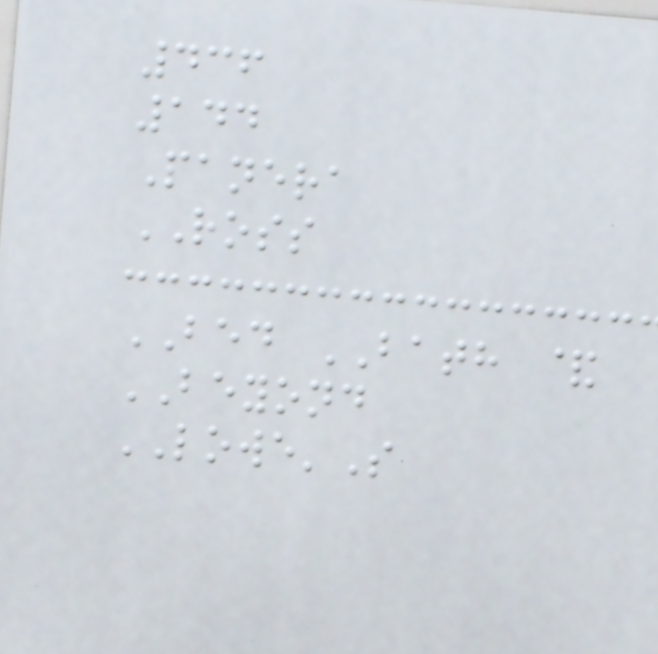436
144
Panera
ROSS
BED BATH &
BEYOND
LOWE'S
